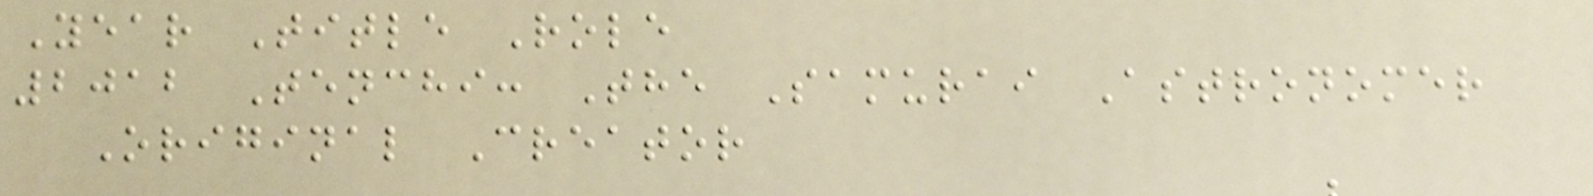Year Title Role
2012 Tenchi: The Samurai Astronomer
Original Creator
